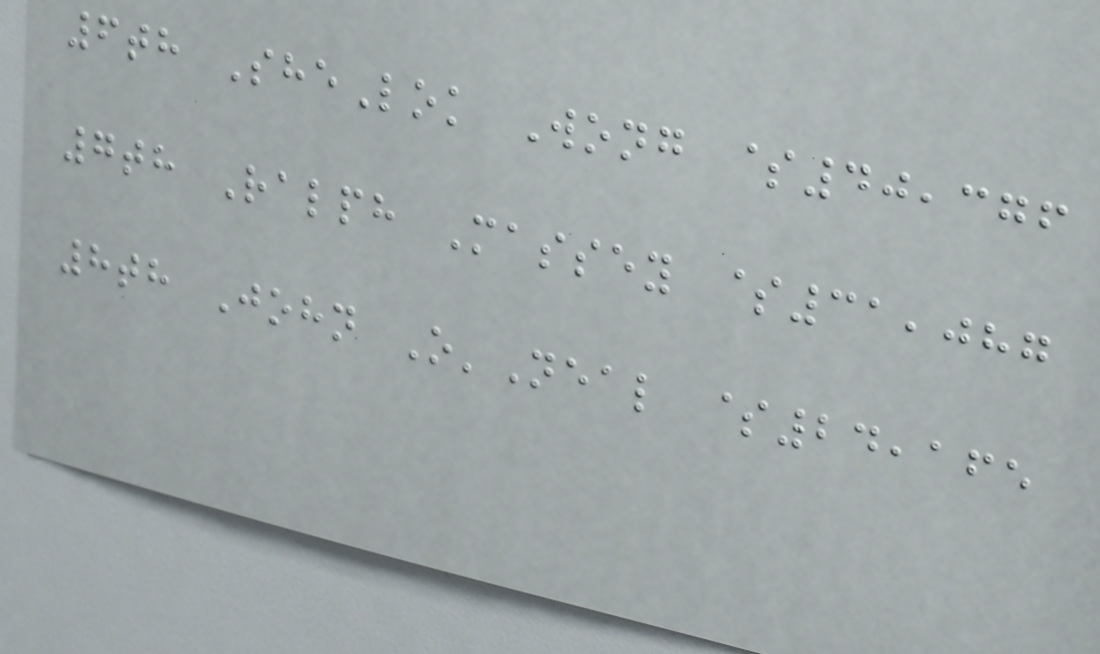6th SheLok Wong $40,376
7th Ralph Massey $31,087
8th John O'Neal $24,165
